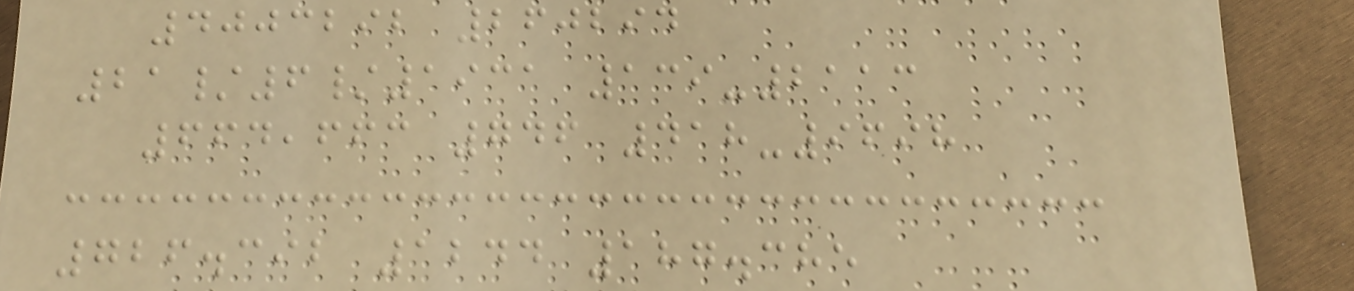4003292 260294
21/6/1931 139-2113
664,663 746 418-9698
726.392 1244 187.385
